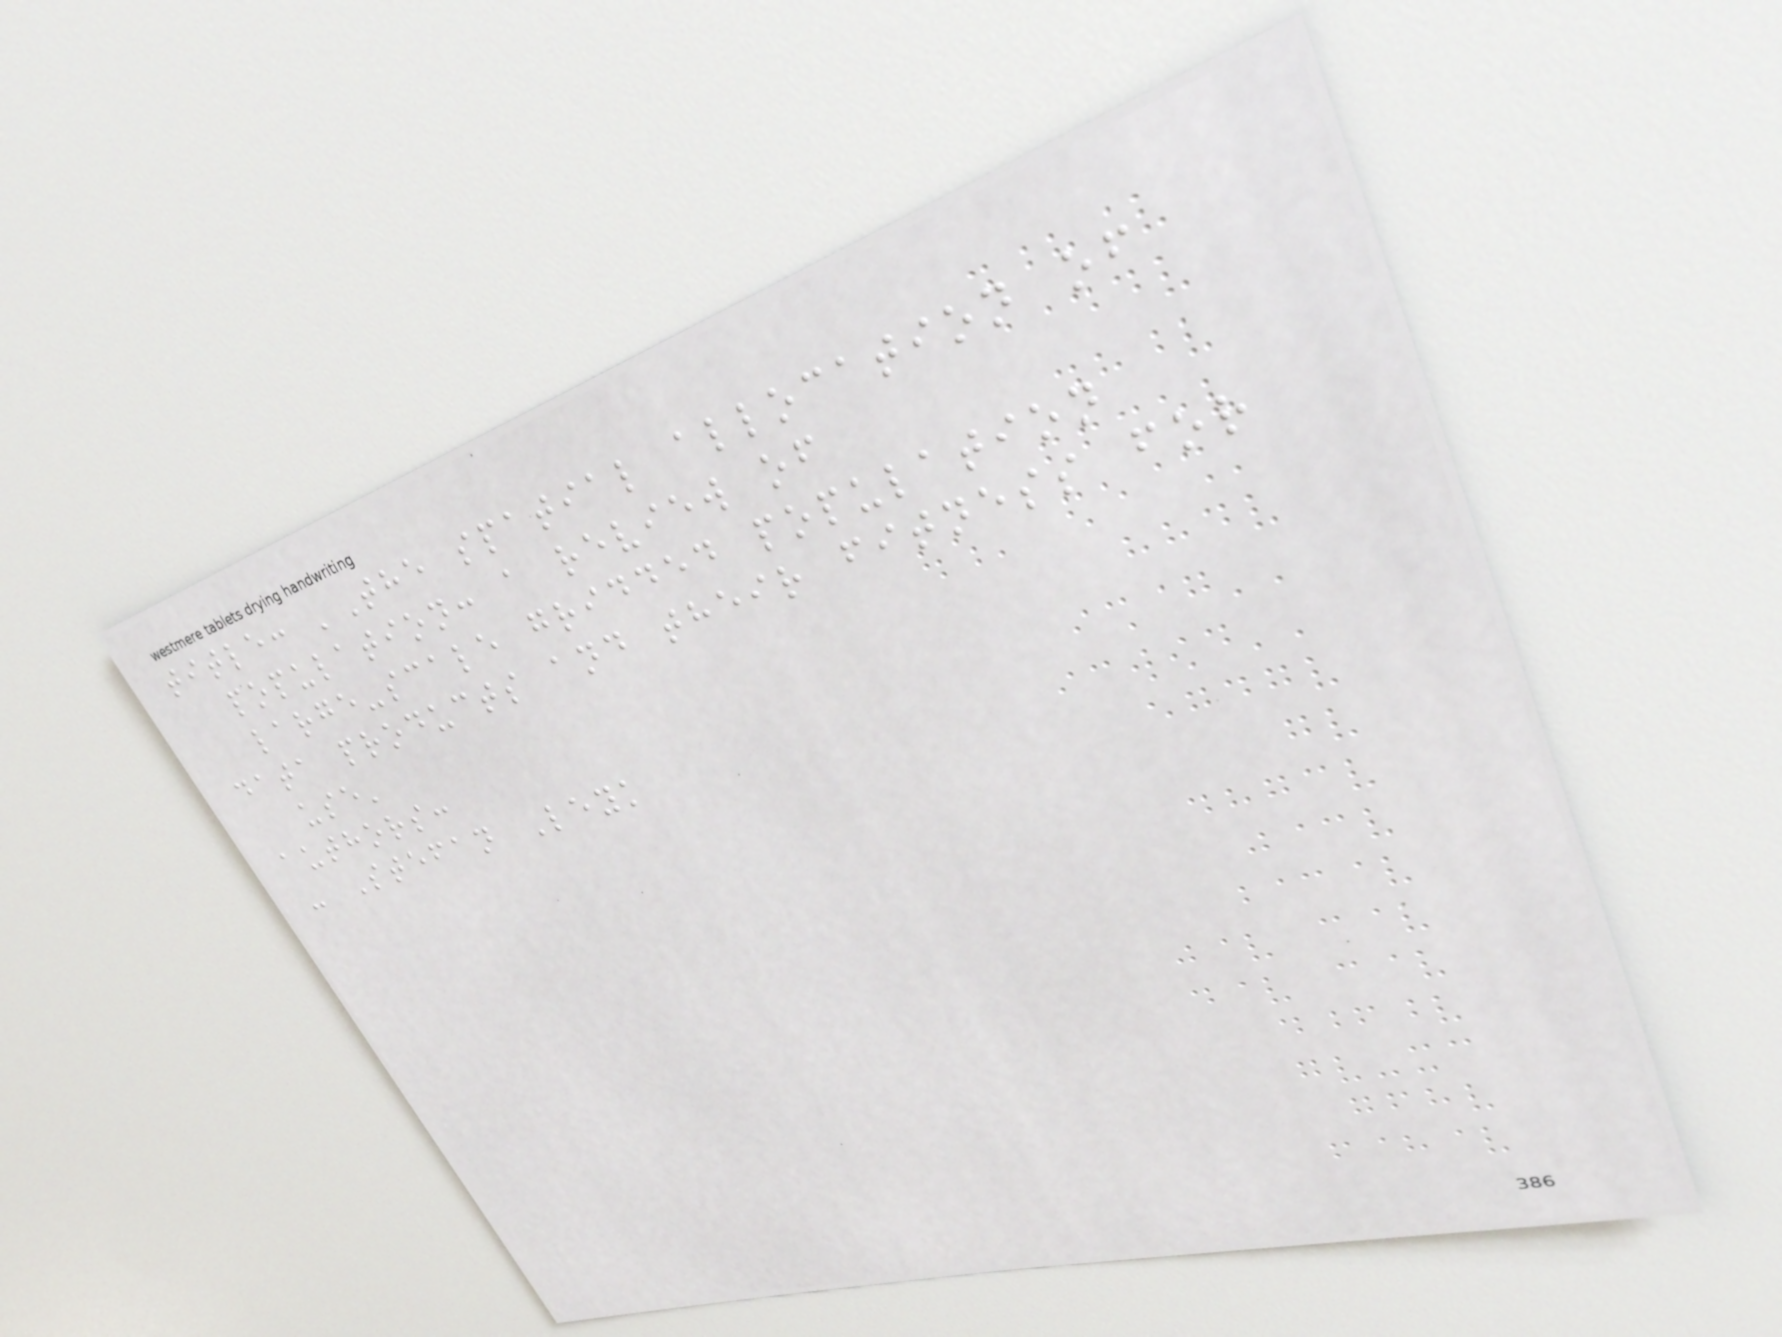title: 'The spatial allocation of
population: a review of
large-scale gridded population
data products and their fitness for
use'
authors:
- Stefan Leyk
